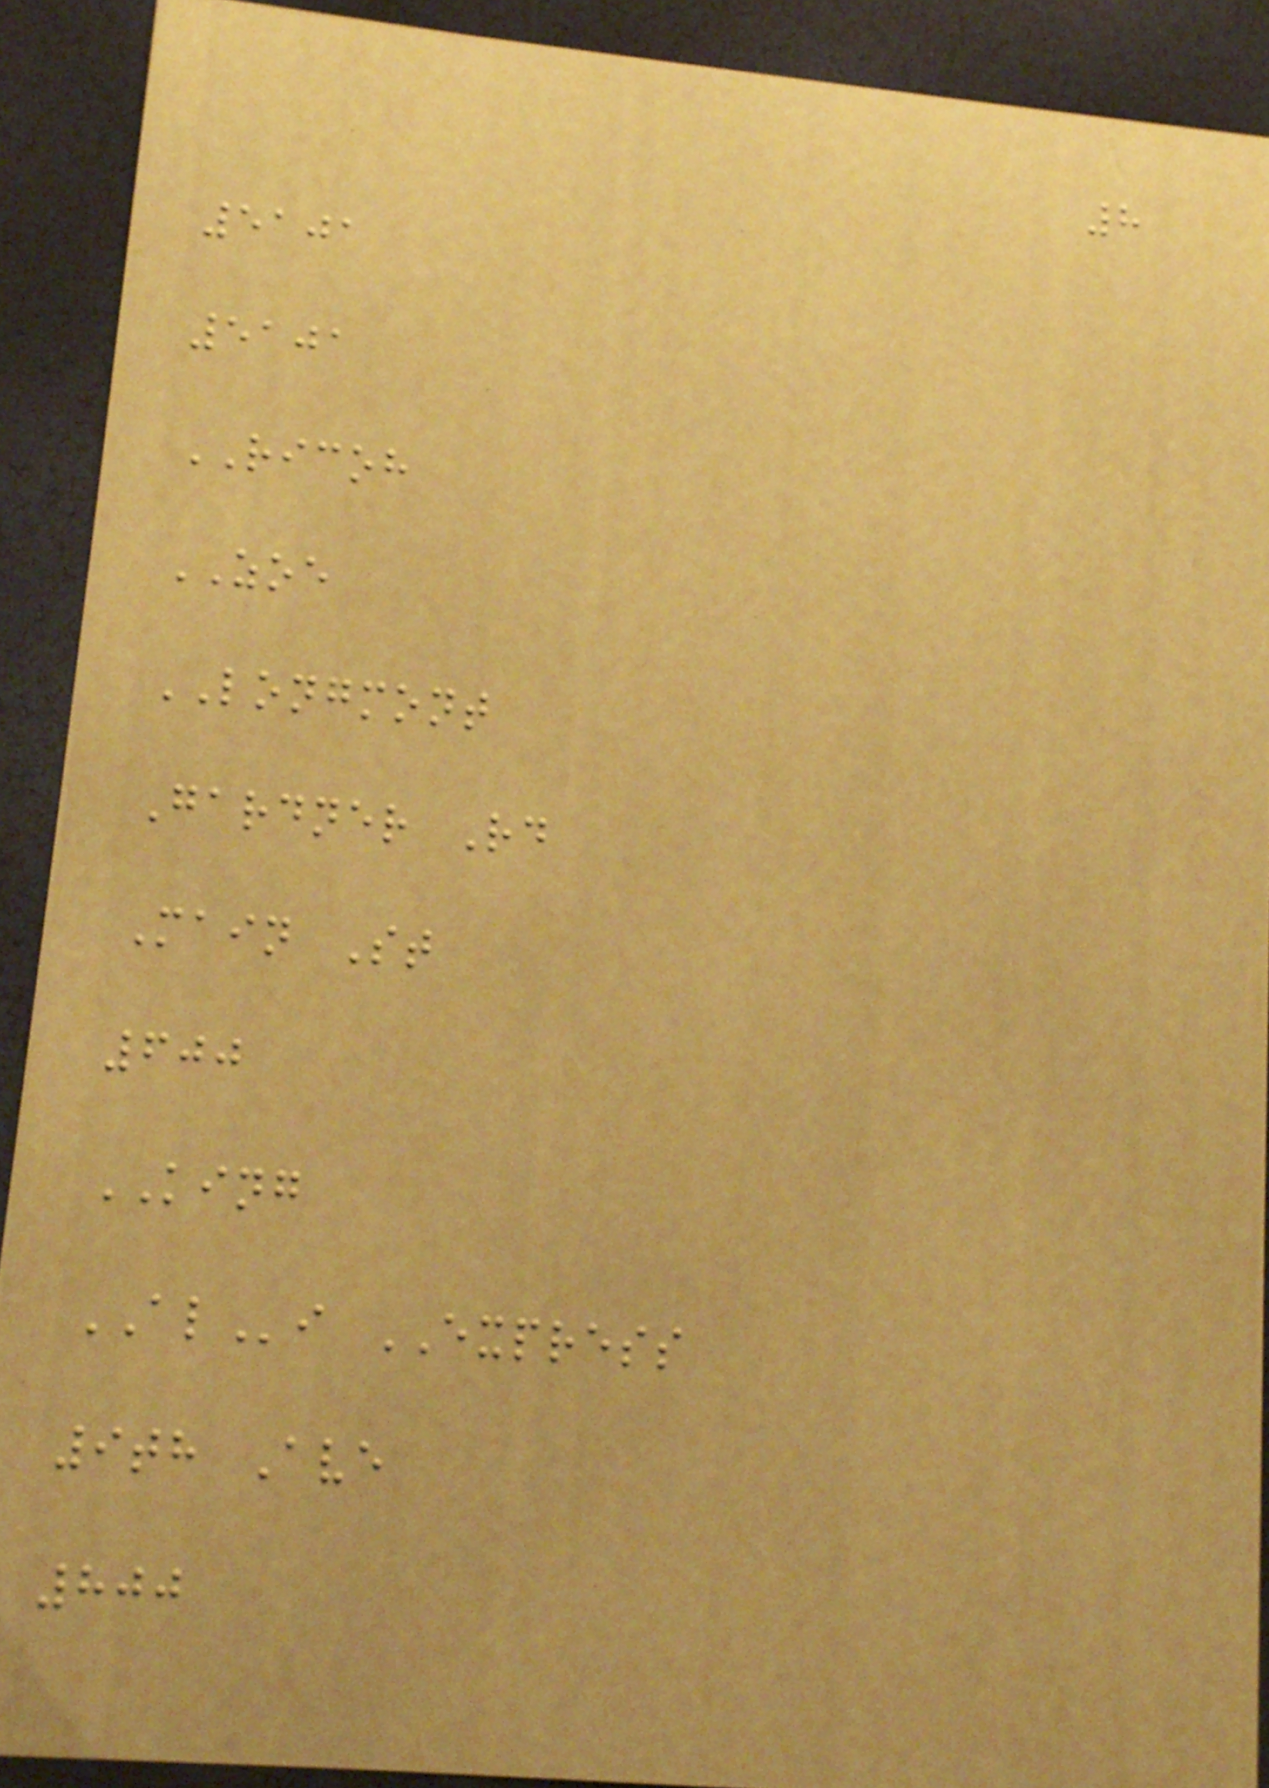8
5101
5101
RICOH
ZOE
LONGMONT
Gardner Rd
Main St
600
KING
ALi EXPRESS
9th Ave
800
